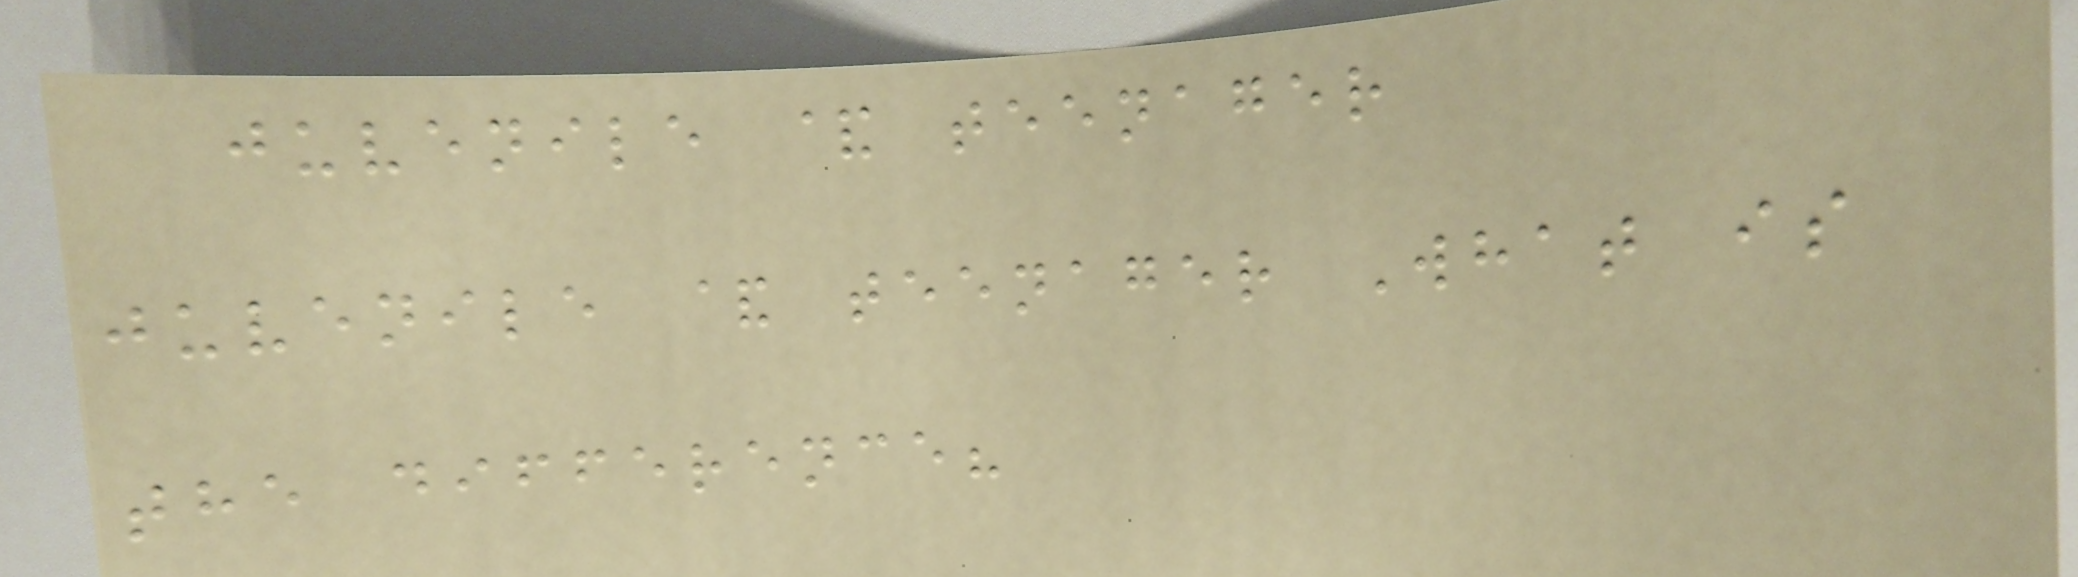juvenile & teenager
juvenile & teenager What is
the difference?
